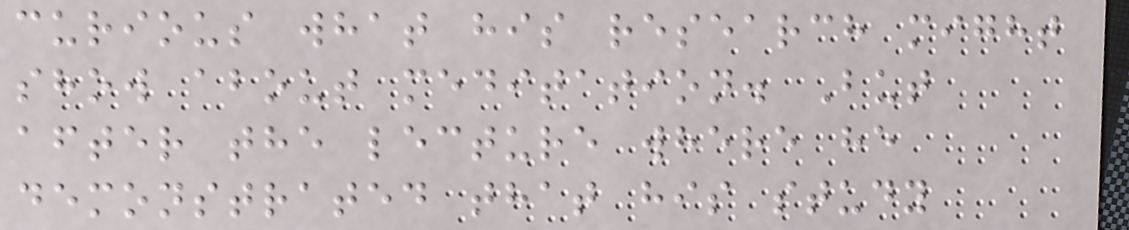curious what his research might
show about meditation. But
after the lecture where he
demonstrated that his study
